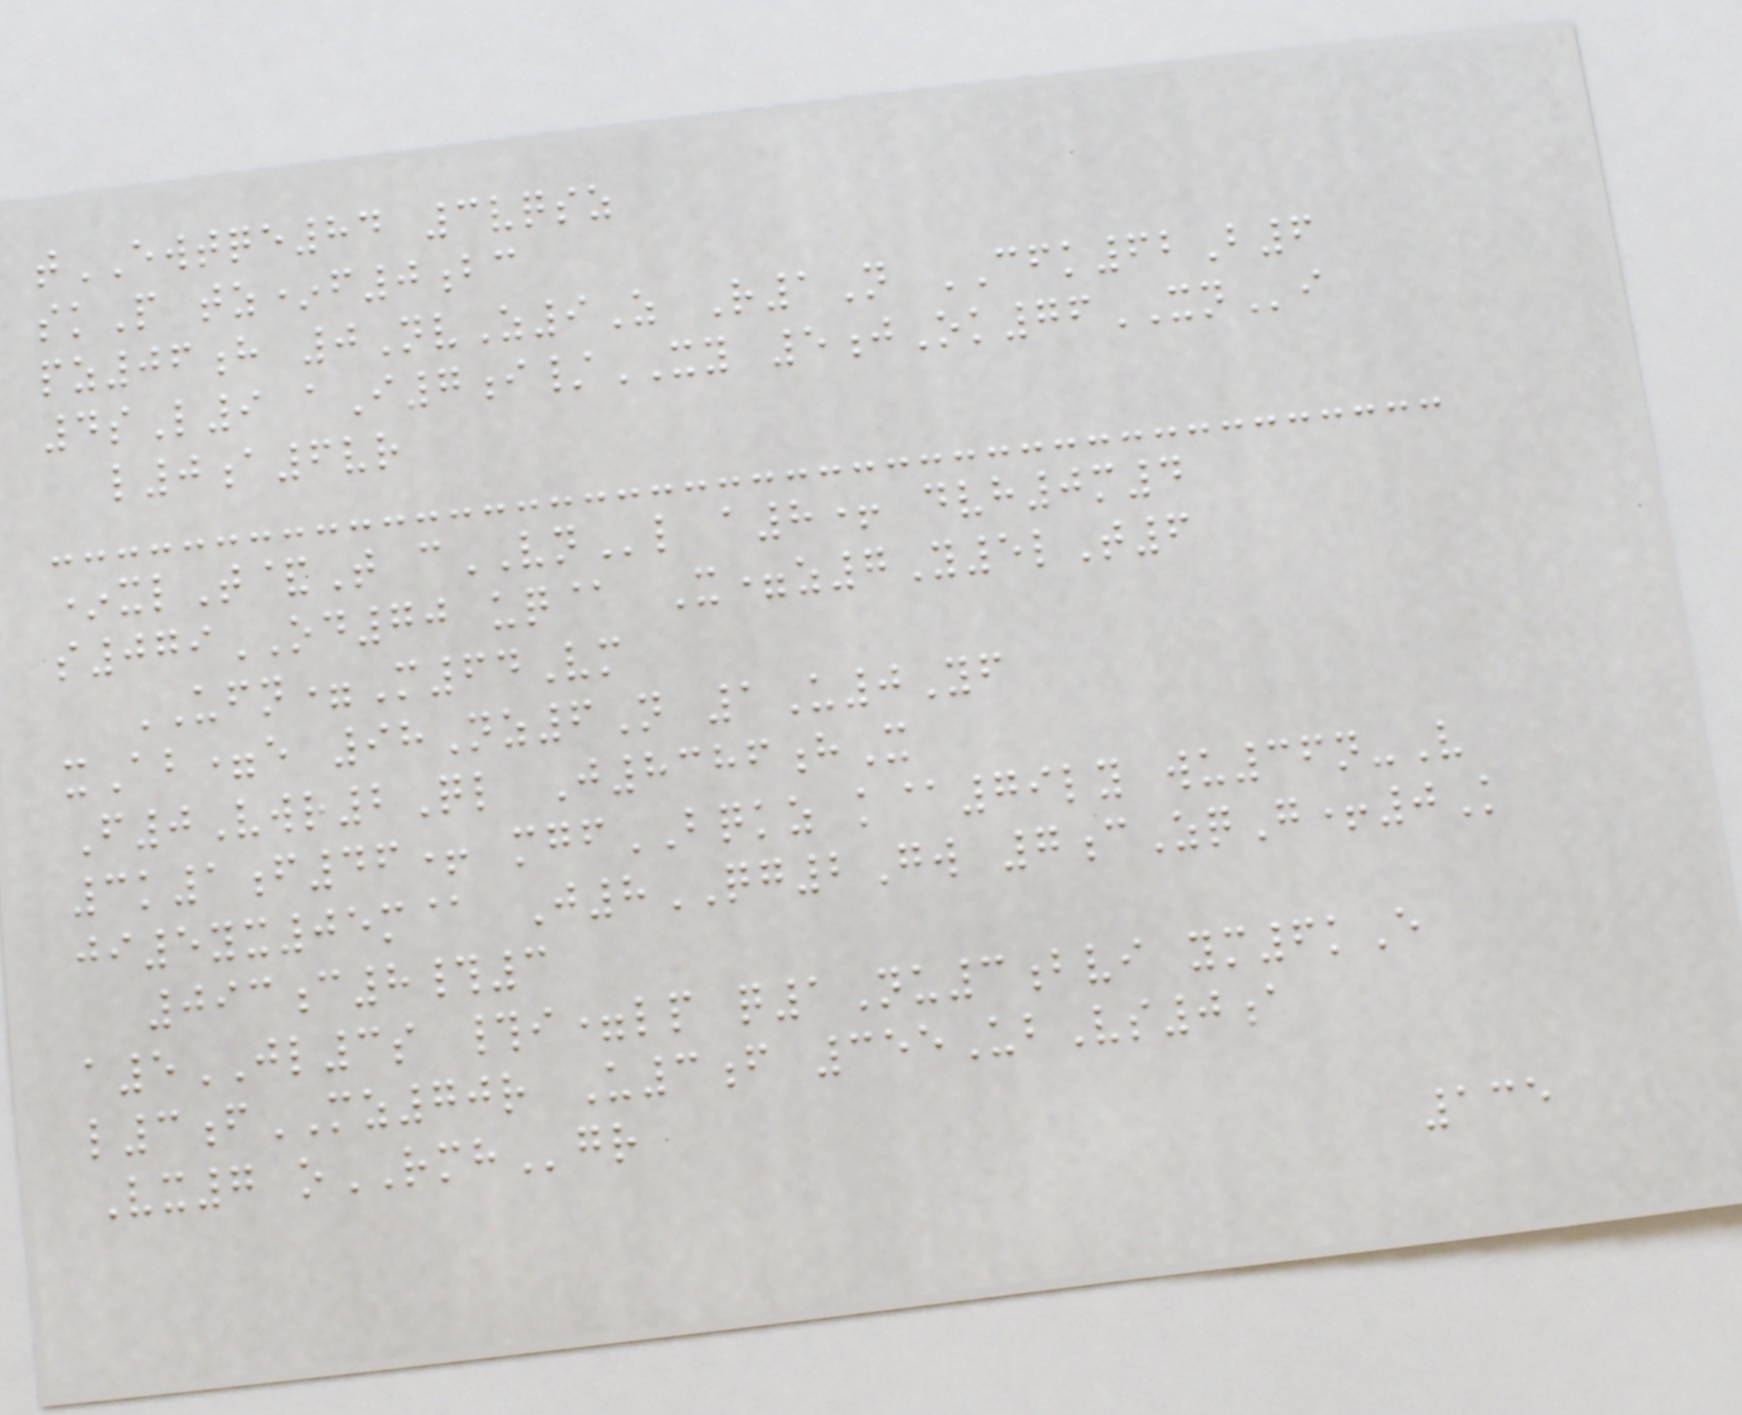tEWTQE84 3vqsz
skP tz*f0bc
pz06h 0NvZ9Z R1N CFK62B6
4sL9 aI7i/XY 5jOk76XNi
l0a6vr
*xlT&T cVNl a8+ dvh0m4
s079OD70 uq@ X=z7Y5lT6
UFN=M64Vm
xAb=e 98Nz6N 1U0Yf
F0Vwr2Ql J8386hX
3k1f46+ mgfBQKZ k@79ly wu36n-V
ji5yx05m@ J8QG2Gw 7cZqG+0K
093c8#3
a5JL3s #i=lp q1Nu3bvi ym6kE
l3fMZ70r U3f 355UbVs0a
Vx7 oRMHgr
135
